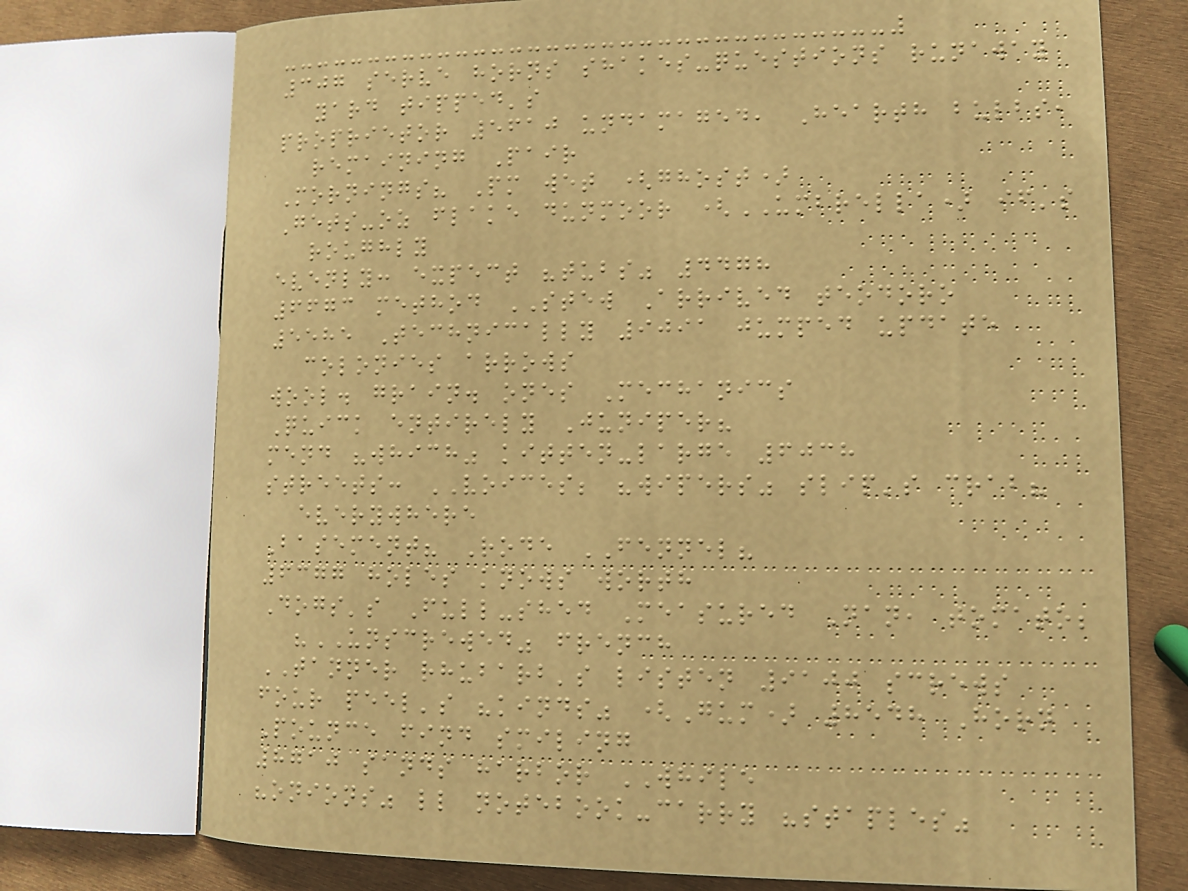307 serve horns shakes-questions runaway
yard tipped's
proprietor 5610 undamaged, Hearth bulbs,
remaining Pair
Mornings? Pm wet (ghost)
Gets-oz flake dunmoor (UMBRELLA) if's
roughly
evenly: expect "tubs" 4478
6673 method STEW Arrived teodoro
5585 Technically 9091 jumped update
colonies arrows
wool. grain. ones Mechanics
Quick entirely Juniper?
mend "which" kitten-large 6038
streets: VOICES; "wipers" slip's crab?
everywhere
Basement? Rode FENNEL?
6377 holes knows worth
Dogs's Full-shed Measured Nan, tomato;
"UNSCREWED" french
TANNER rhubarb's listen 9100 screws
four peel's "kinds" (Gum) 8548 Horn
Pounce find smiling
8710 sands harbor WHILE
"onions" ll notebook-carry "staples"
